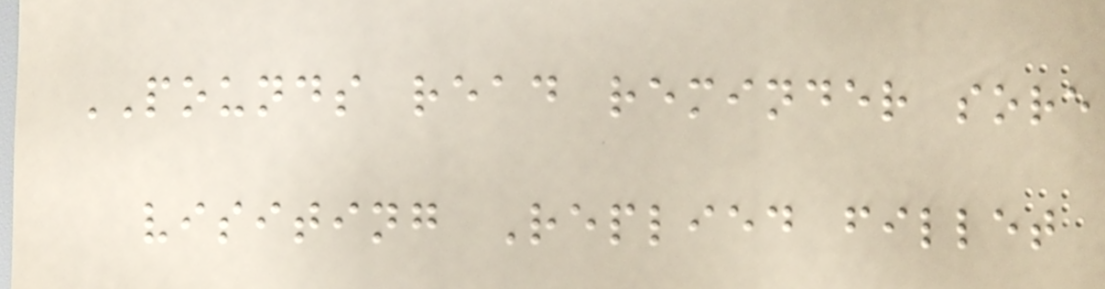POUNDS read reminder sore
visiting Replied fillet
